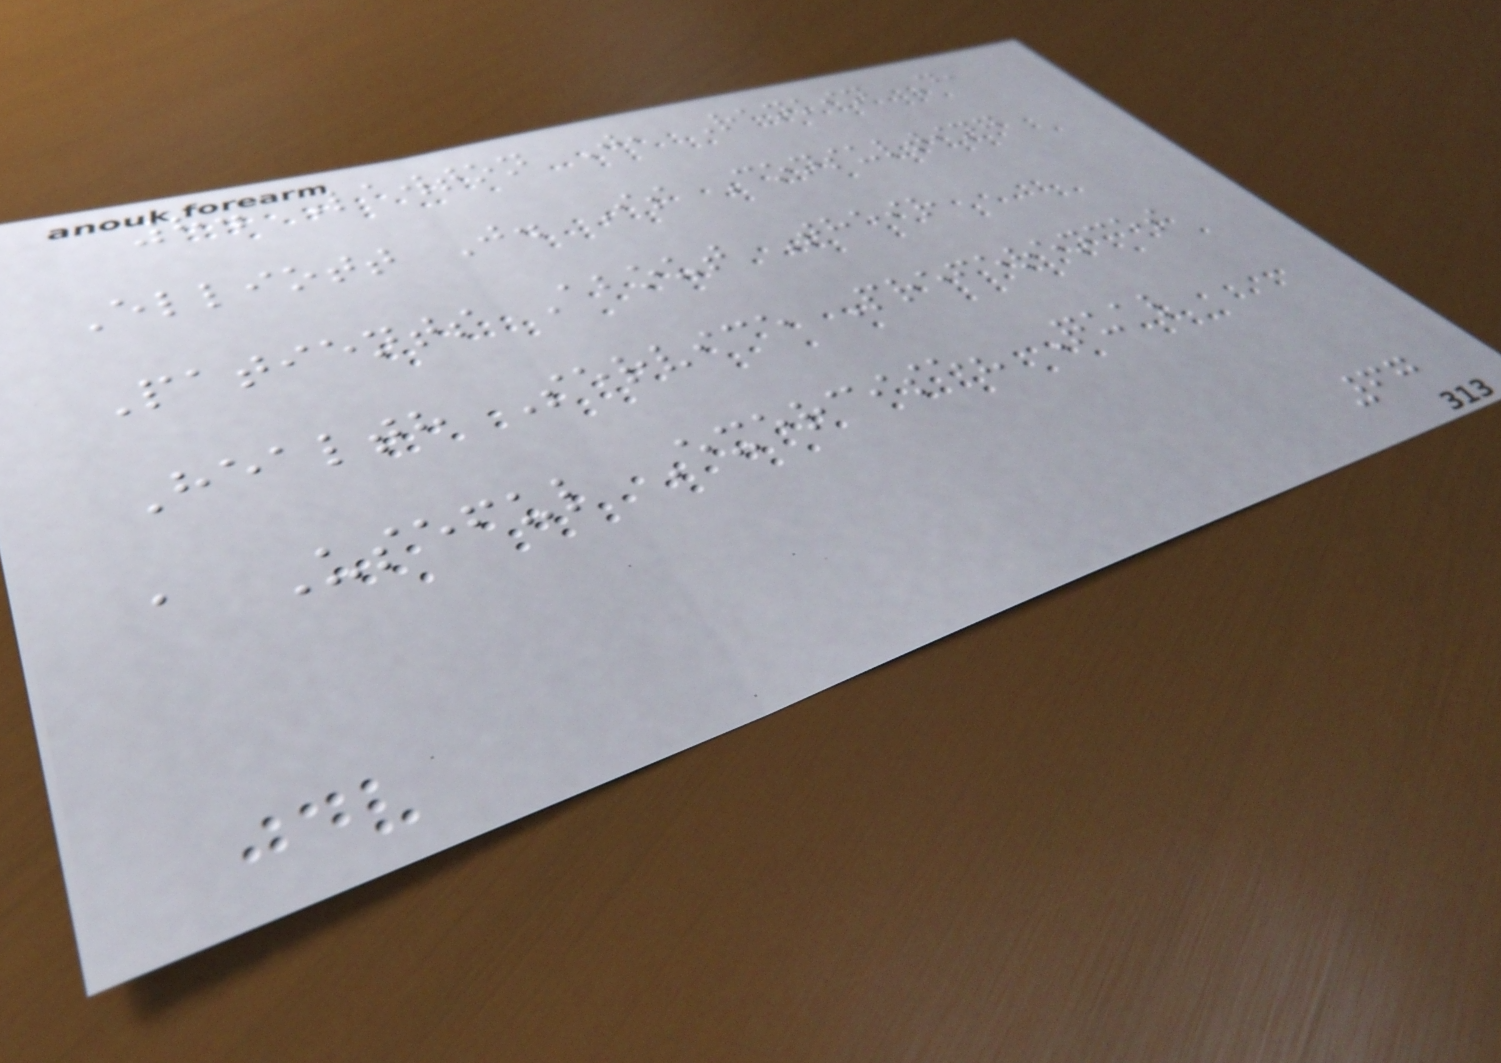8. Lawton J, Rankin D,
Elliott J. Is Consulting
Patients About Their
Health Service Preferences
a Useful Exercise? Qual
67
